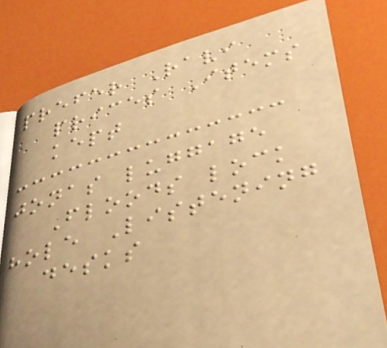prefer Ravi
prices Items
kept
jonas luggage
Floods lock
hole Listening
desks
